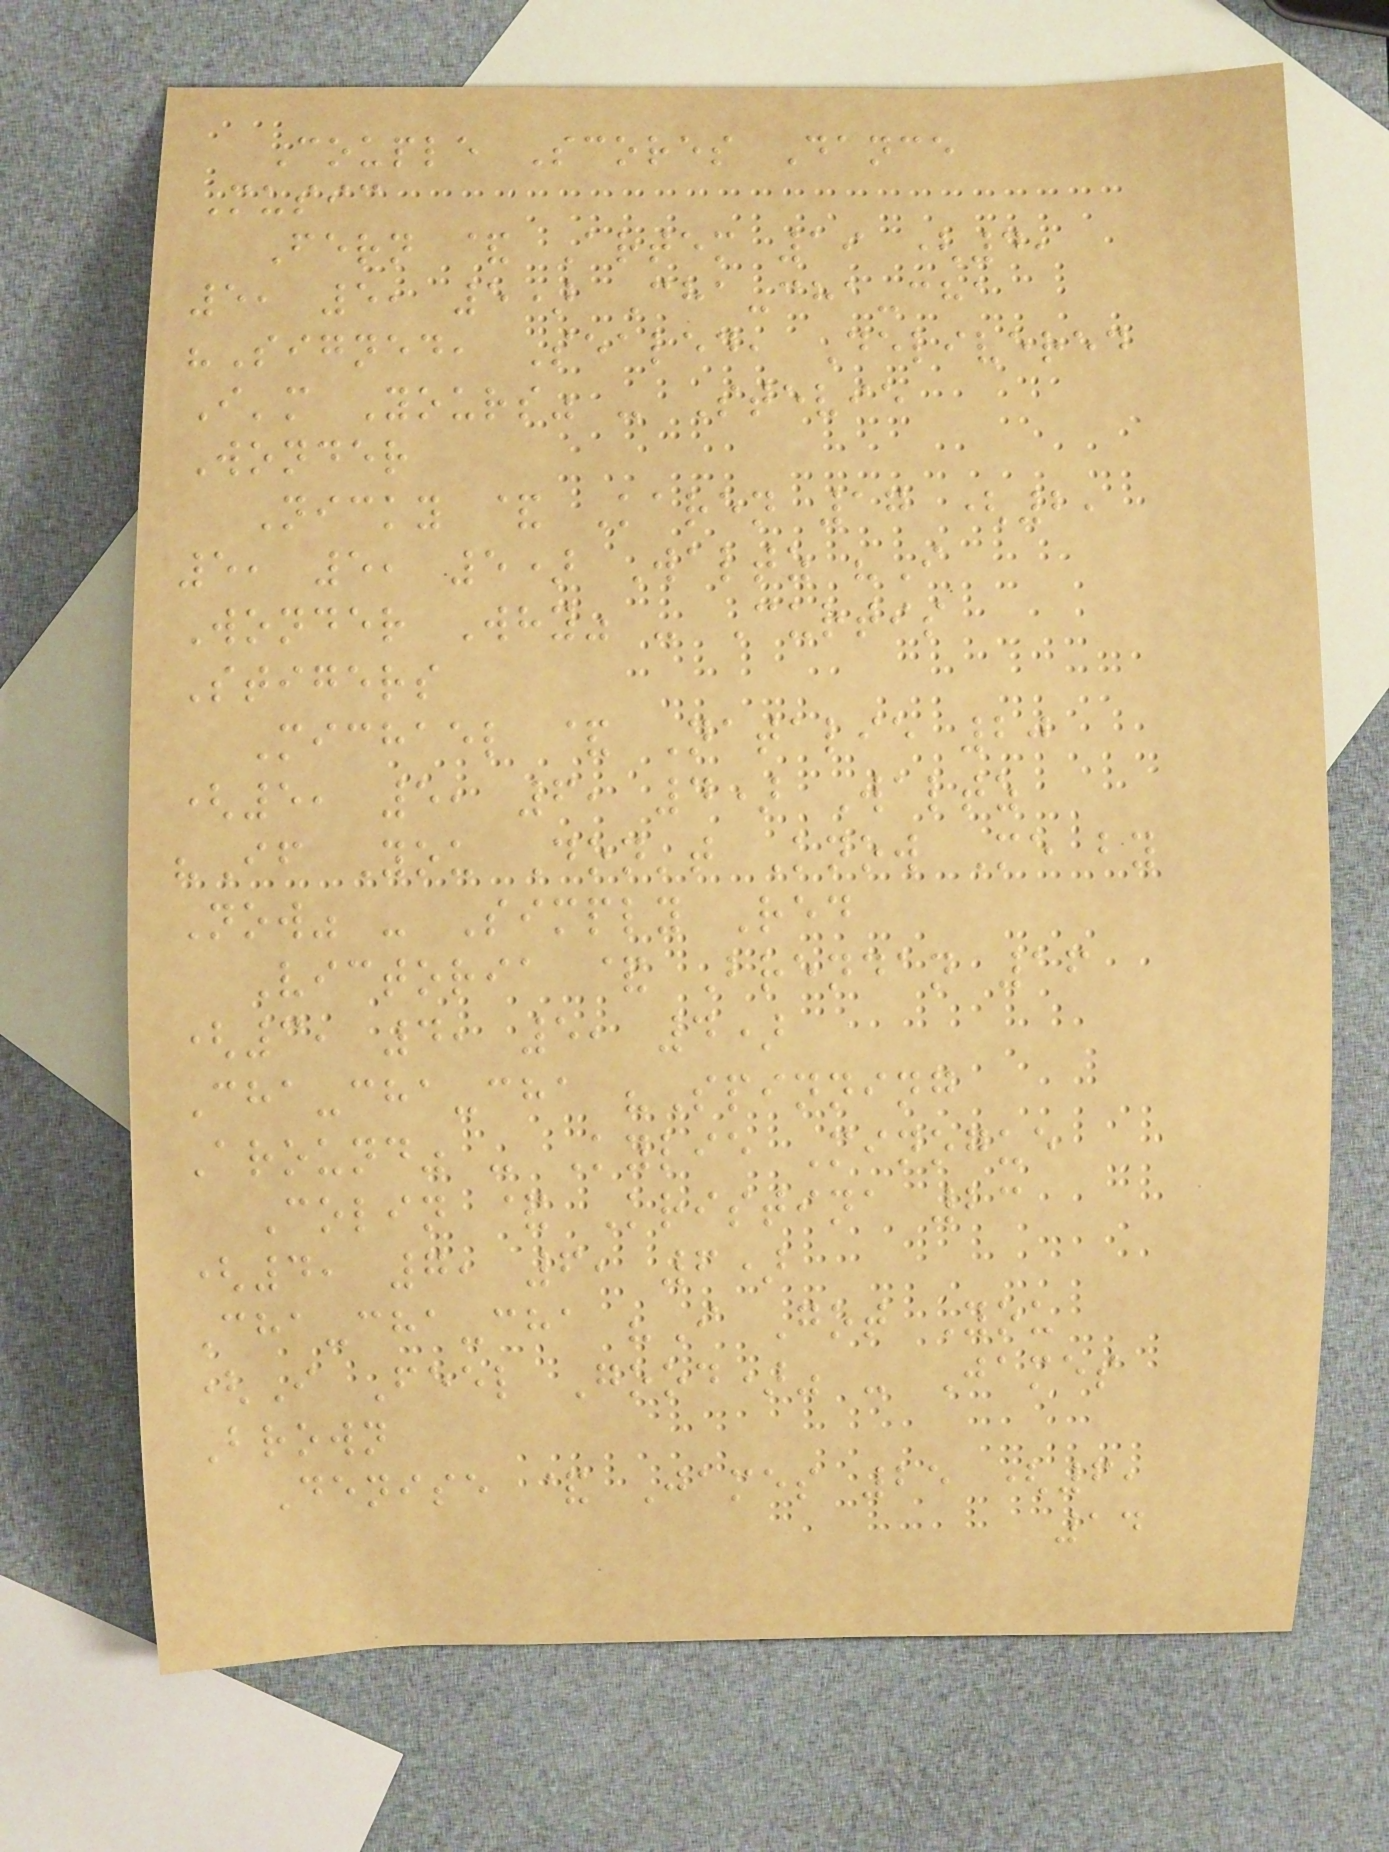Couple Scores Dance
Music
Fern & Artem 19 (4,
5, 5, 5) Cha-cha-cha
"Signed, Sealed, Delivered
I'm Yours" - Stevie
Wonder
Nicky & Karen 17 (2,
5, 5, 5) Waltz "I
Wonder Why" - Curtis
Stigers
Michael & Natalie 20
(5, 5, 6, 4) Waltz
"If You Don't Know Me by
Now" - Simply Red
Victoria & Brendan 16
(3, 4, 5, 4)
Cha-cha-cha "Spinning
Around" - Kylie Minogue
Colin & Kristina 23
(4, 7, 6, 6)
Cha-cha-cha "I Got You
(I Feel Good)" - James
Brown
Denise & James 25 (6,
14
